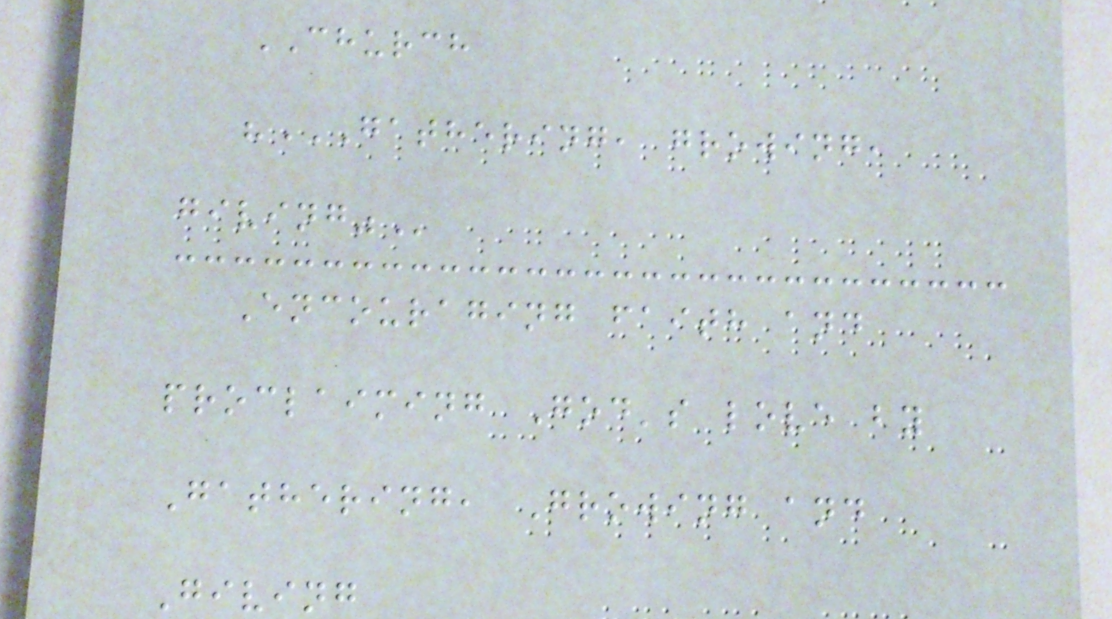CHURCH
"GATHERING, GROWING,
GIVING"
Encouraging faith and
proclaiming God's love by
Gathering, Growing and
Giving
